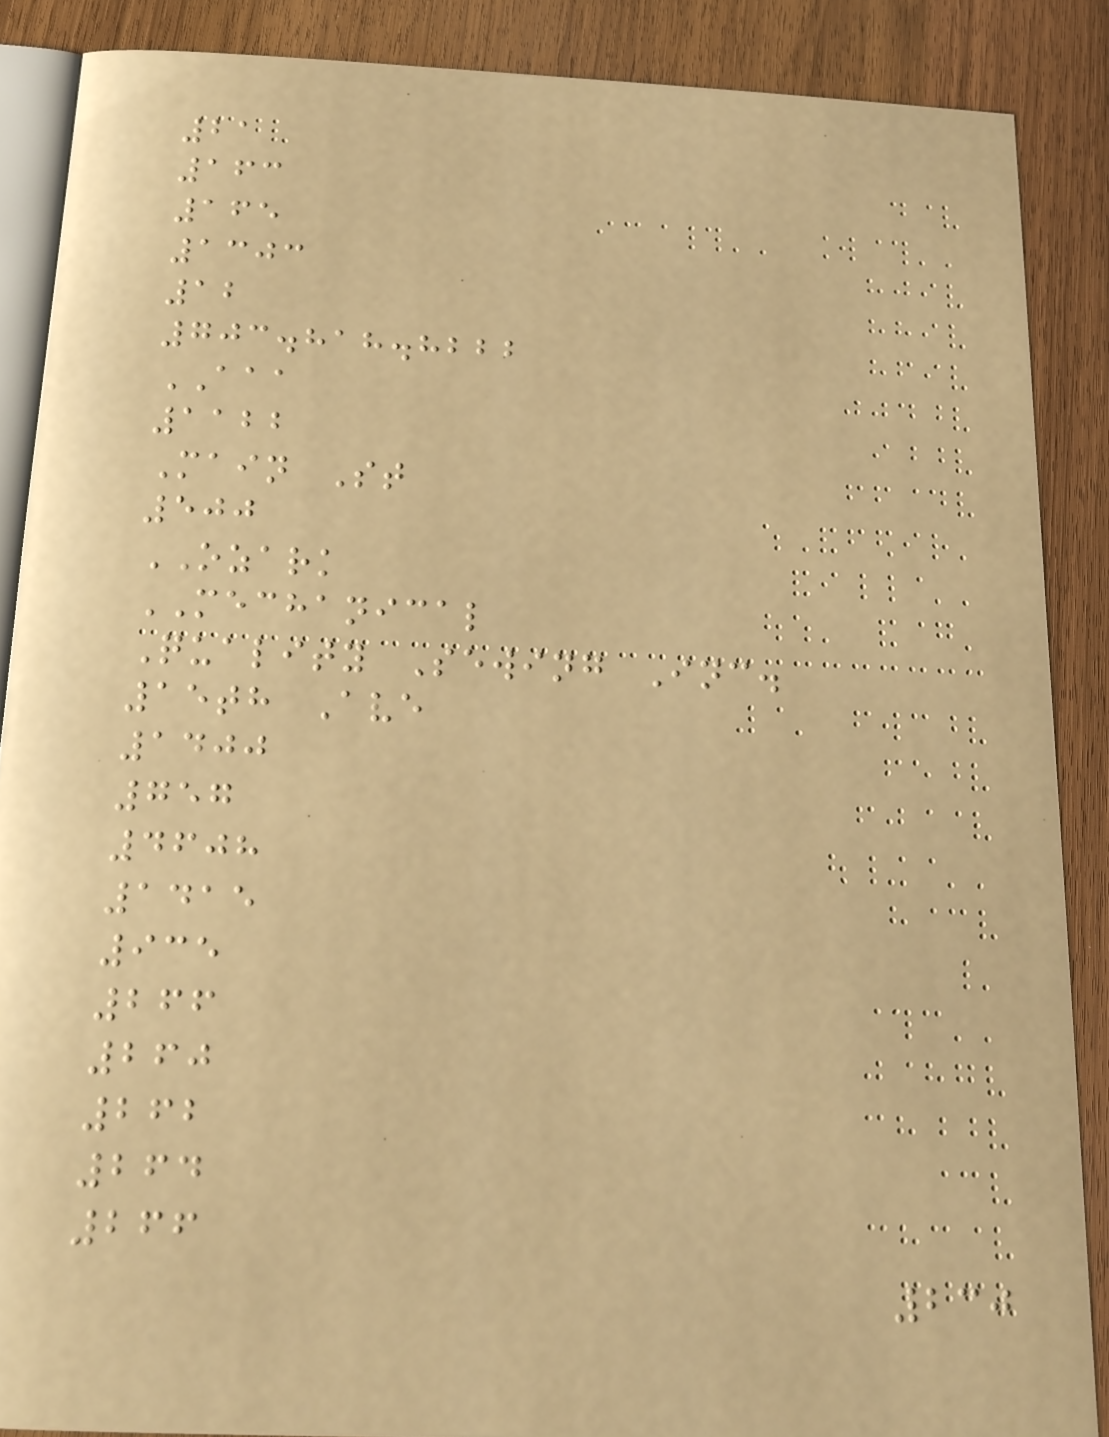21
163
165
1303
12
703.818.8222
AAA
1122
Main St
500
OZARK
MECHANICAL
Quality Sewing Inc.
15th Ave
1400
757
4608
1415
935
266
260
262
264
266
230
